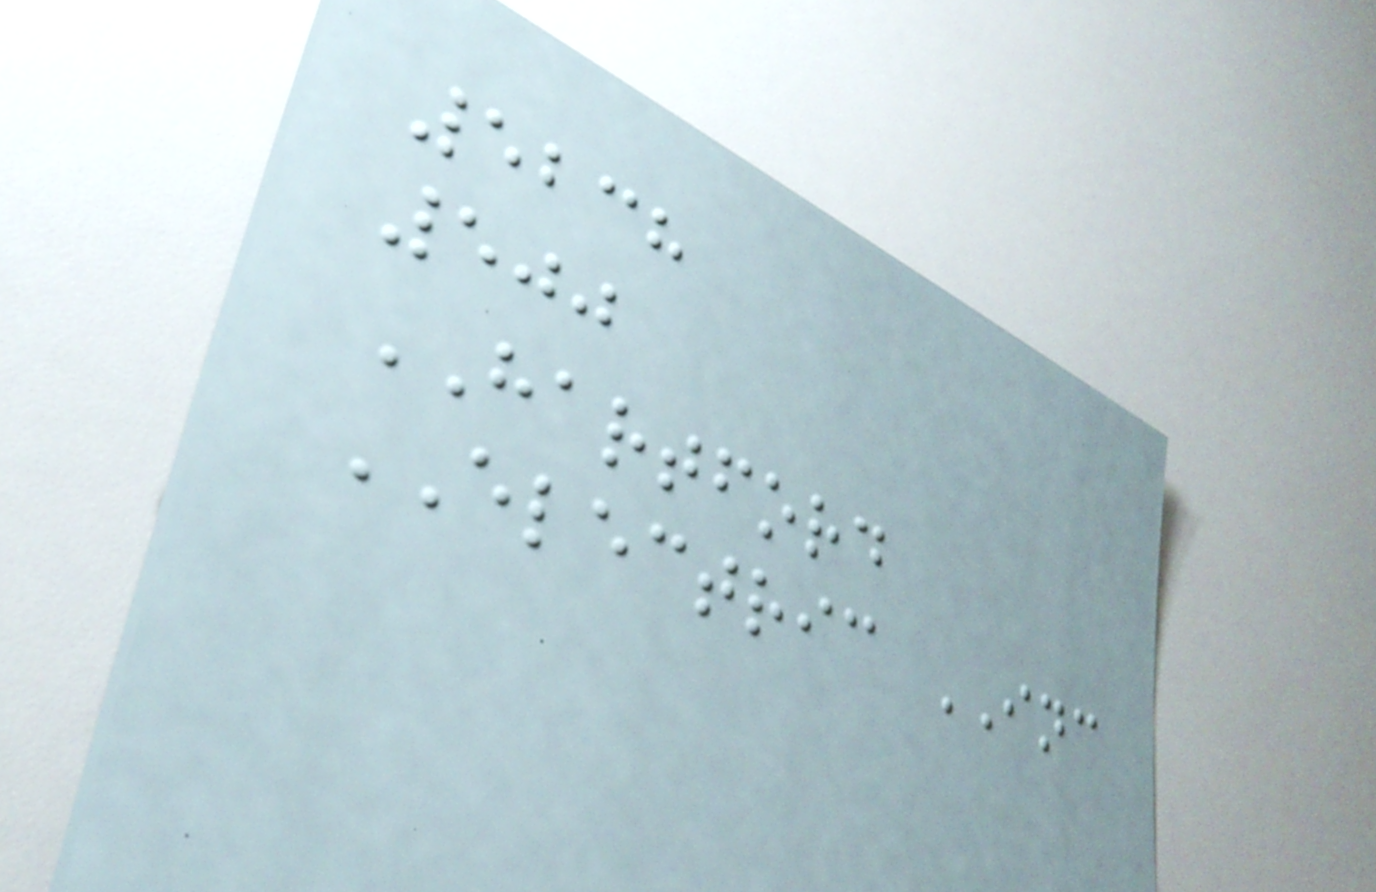5238
500
HARTFORD
ELECTRIC INC
